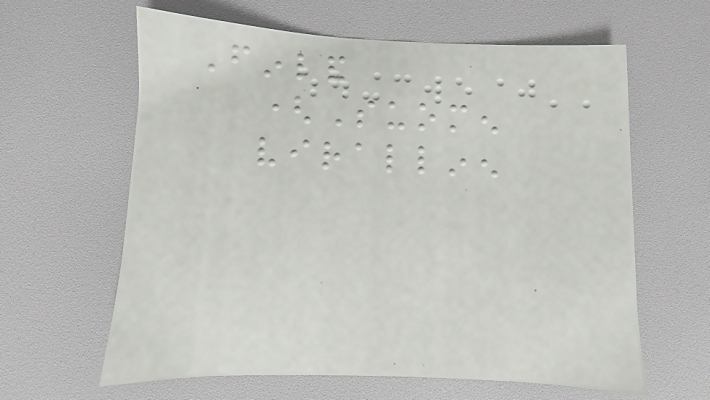Finland
(Suomen
virallinen
